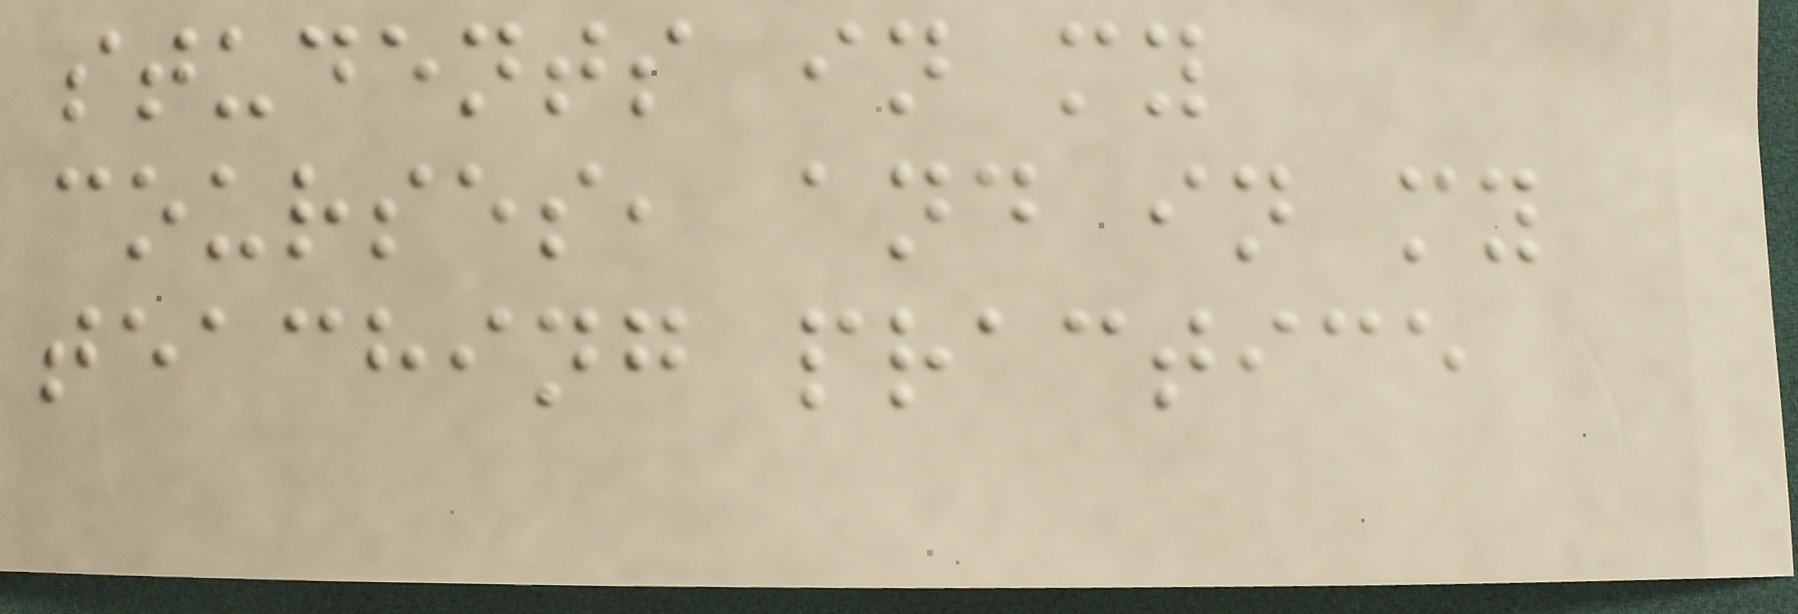students in my
courses, and in my
teaching practice
